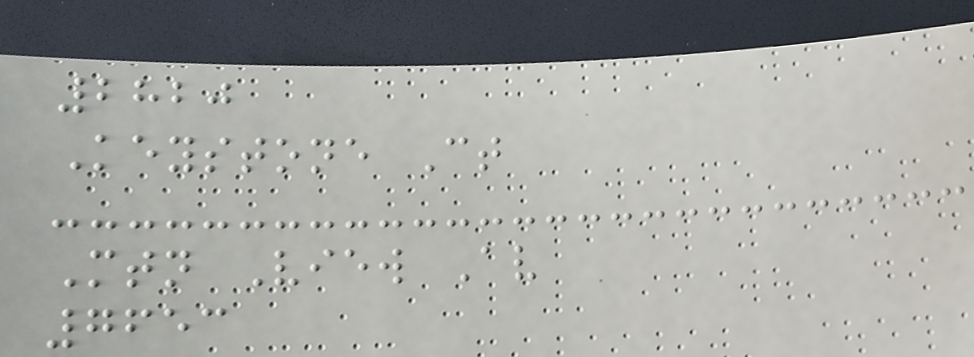2820
Keystone Ct
Mtn View Av
7653
